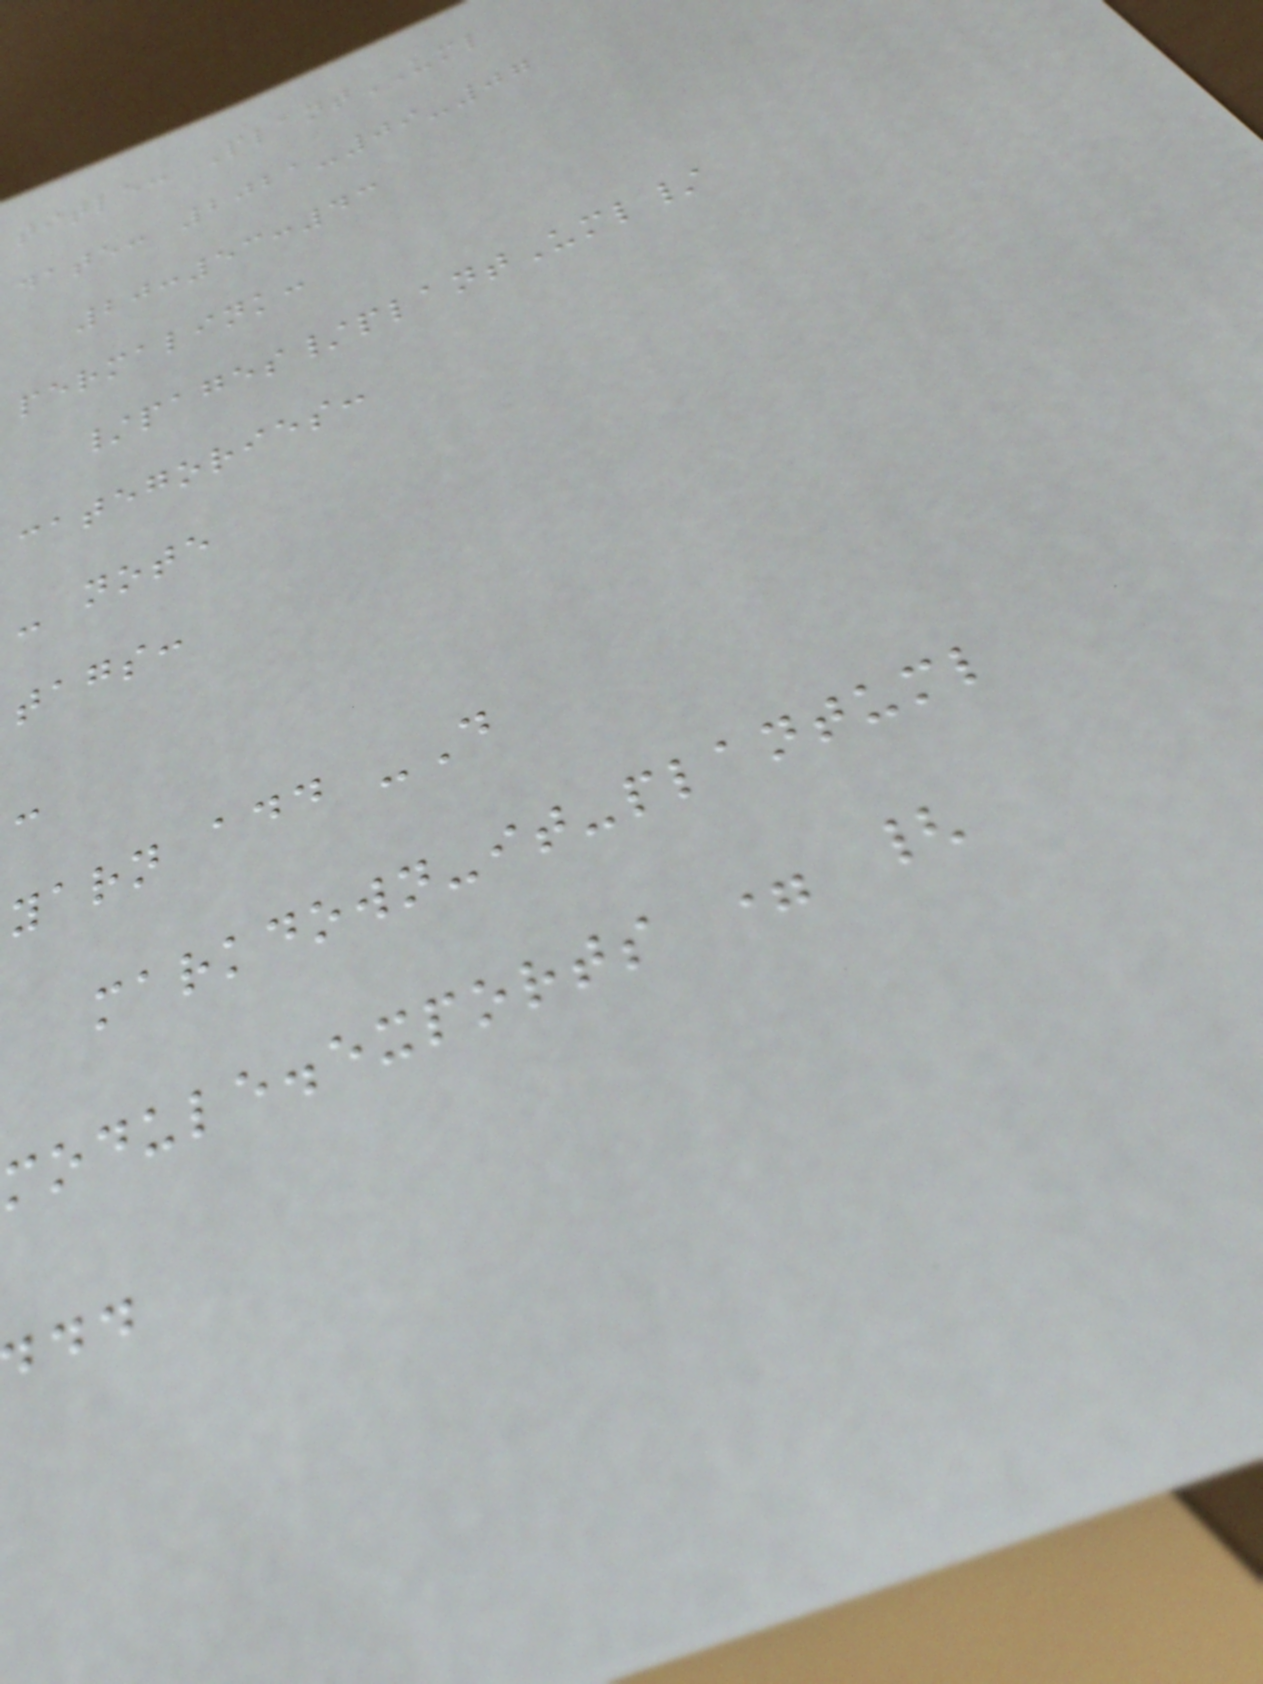title: PlantUML
date: 2021-09-07
20:53:43
permalink:
/pages/plantUml/
categories:
- note
tags:
-
yarn add -D
markdown-it-plantuml
module.exports = {
